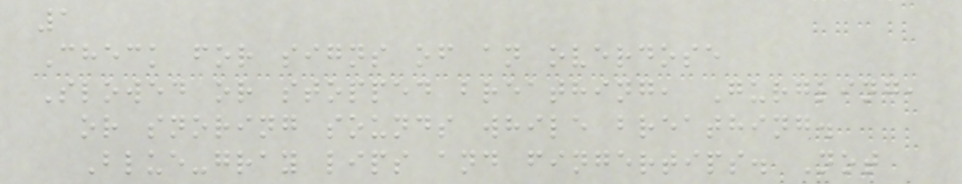1
Check for signs of an overdose
Slowed or stopped breathing, Gurgling,
or snoring sounds while breathing.
Blue-gray lips and fingertips. Not
